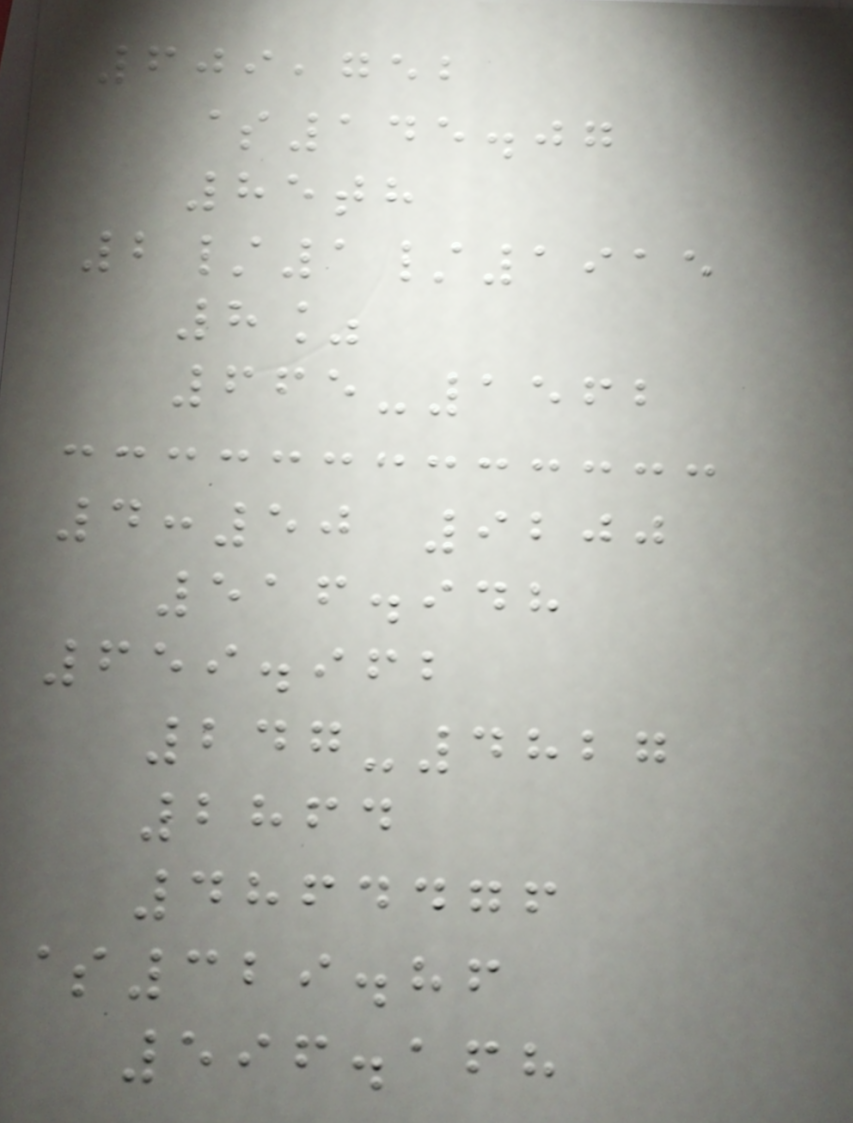609,752
$145.07
85th
2/1/1915
8%
665-1562
4:50 9200
516.948
659.962
247-4827
2864
4864476
$329.86
596.168
